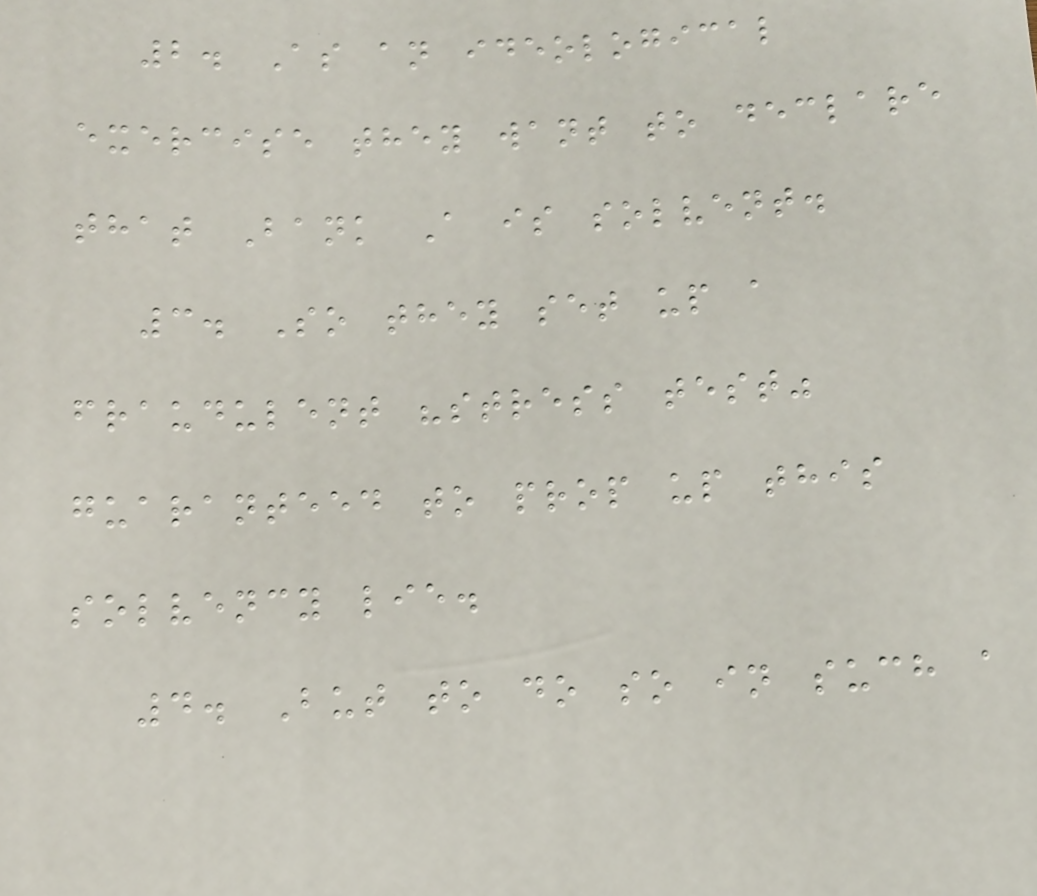2. As an ideological
exercise they want to declare
that Bank A is solvent.
3. So they set up a
fraudulent "stress test"
guaranteed to prop up this
solvency lie.
4. But to do so in such a
